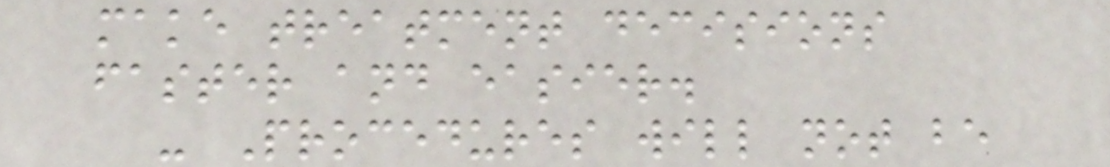make treatment decisions
faster and easier.
- Procedures will not be
